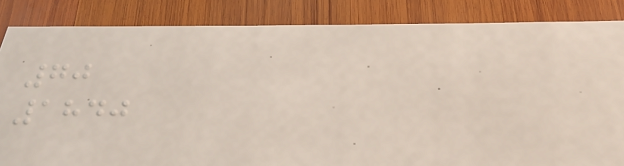70
1840
